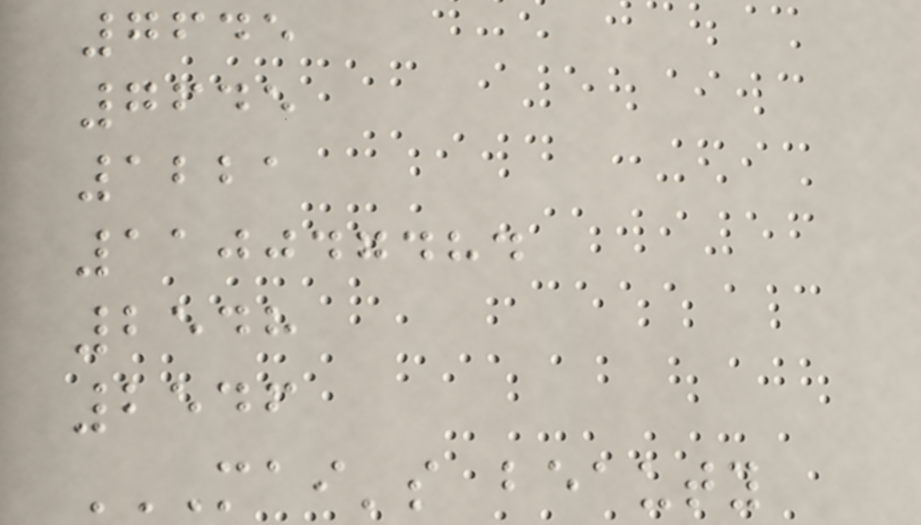7645
7645
1221
110047484
2548
2546
MAI'S BEAUTY
